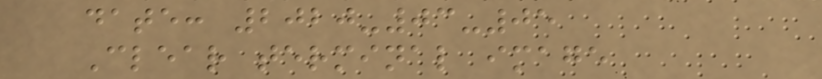date: 2020-03-05
Clear terminal image
